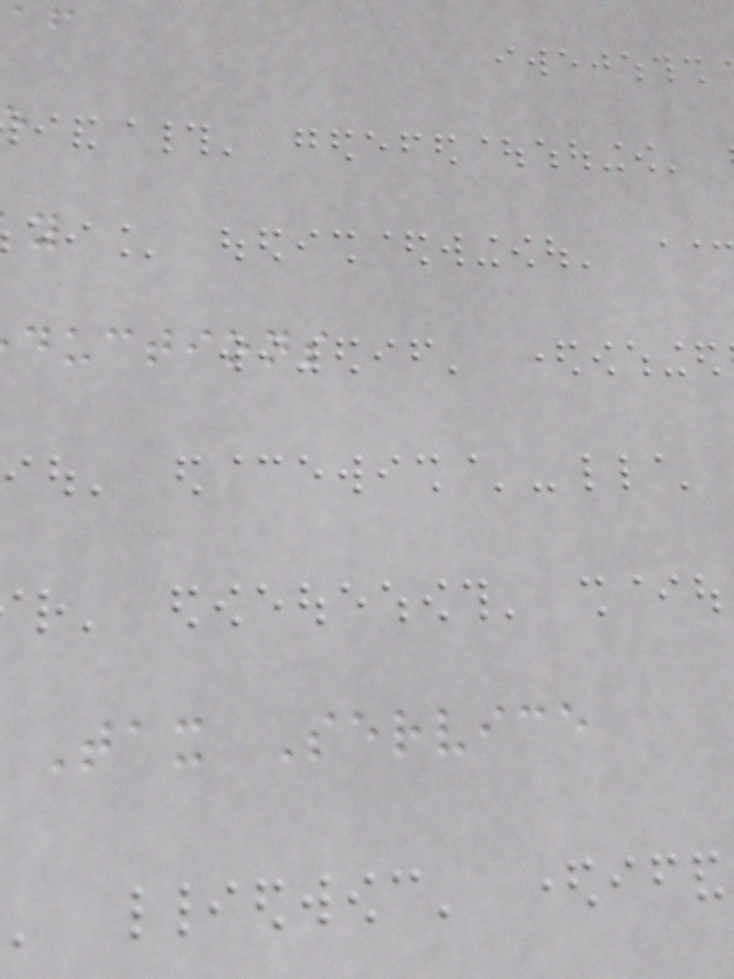ductions
Tax Service
